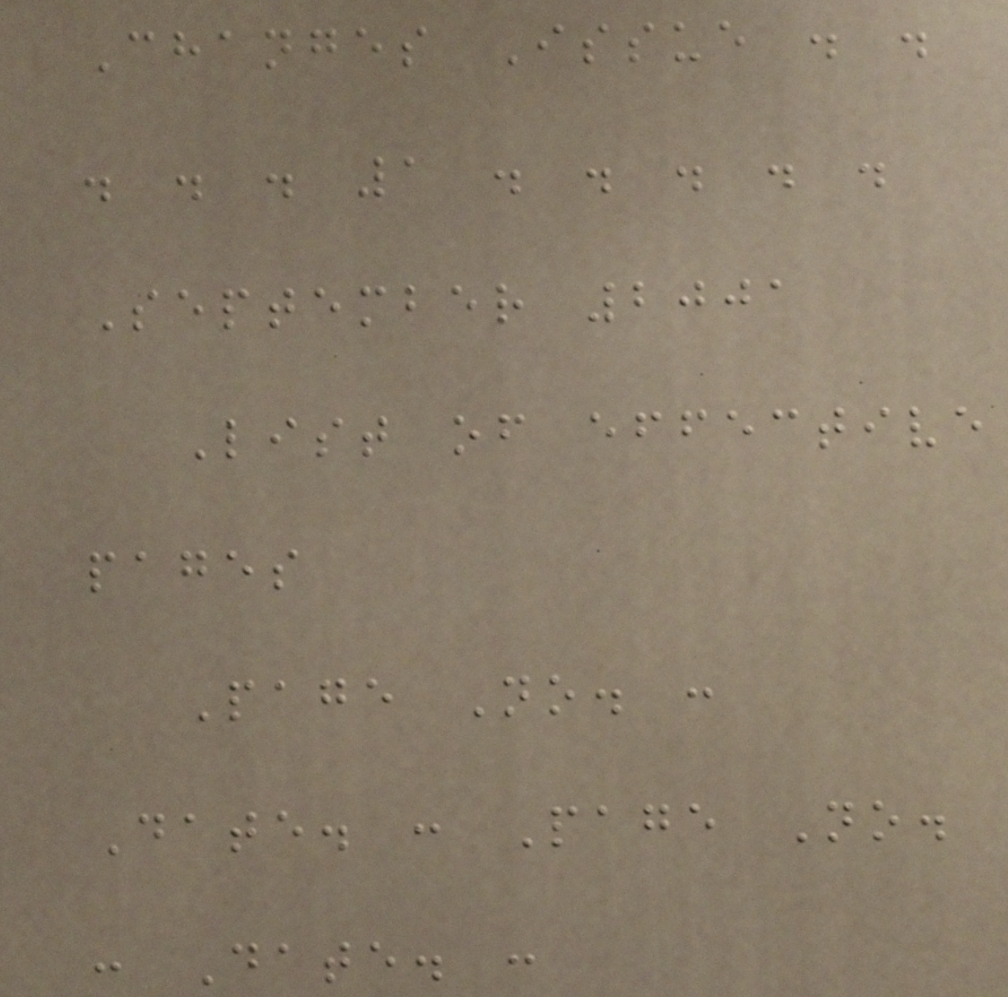Changes Issue . .
. . . 1 . . . . .
September 2001
List of effective
pages
Page No. :
Date. : Page No.
: Date. :
